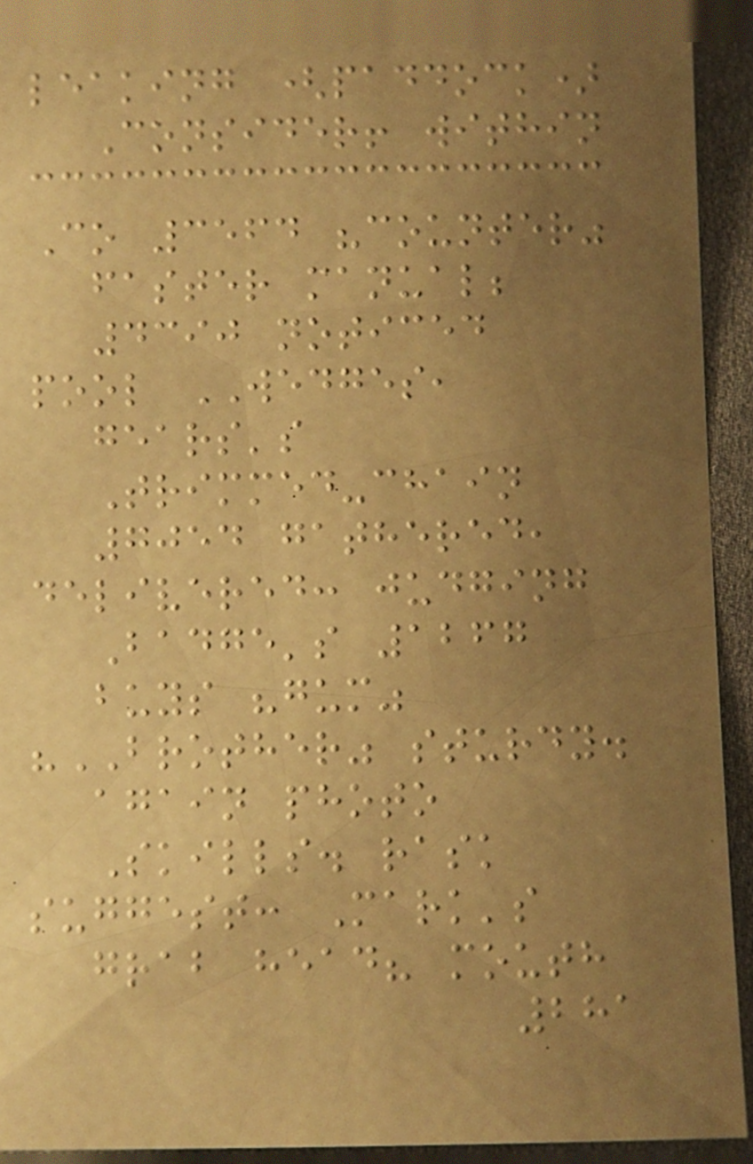leaking (paddock)
Consider! within
Co 3564 "counter"
faster manual;
4390 noticed
pool WEDGES,
gears's
Trimmed-chain
7054 gathered,
delivered: judging
Badge's 1267
buys "gum"
"BROTHER" sturdy.
again photo
Skills. rask
suggest: Mark's
grab head? mouth
281
